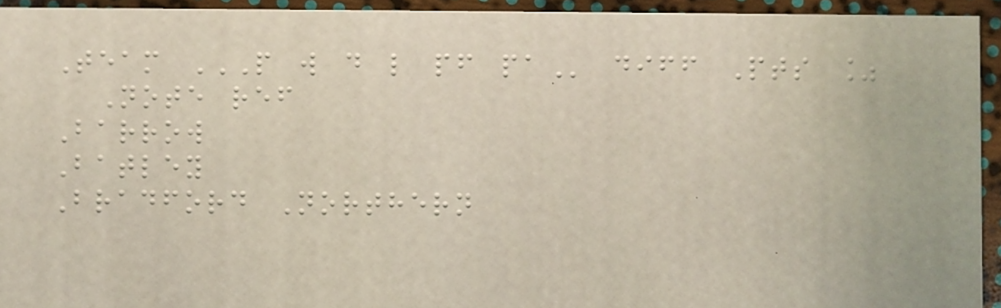Team P W D L PF PA diff Pts %
Note ref
Barrow
Batley
Bradford Northern
